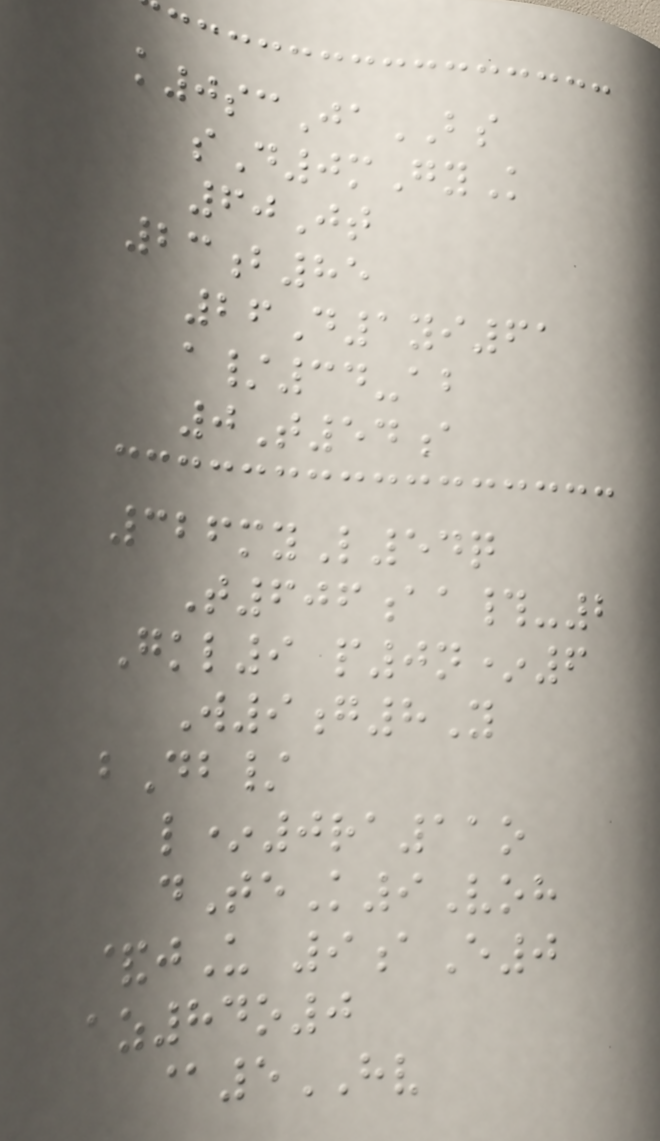k0scJaBS
sD0mGyK
60Jt
23b85
26D1yi61
a/34-ab
0T54a
326myL54q
T606aa#-2
Gkl9 p0n*6
W9g8Y
bDb/
l*0ra11o
dTeK9Voh
&jU 9aE0
az84o0
@5HV
